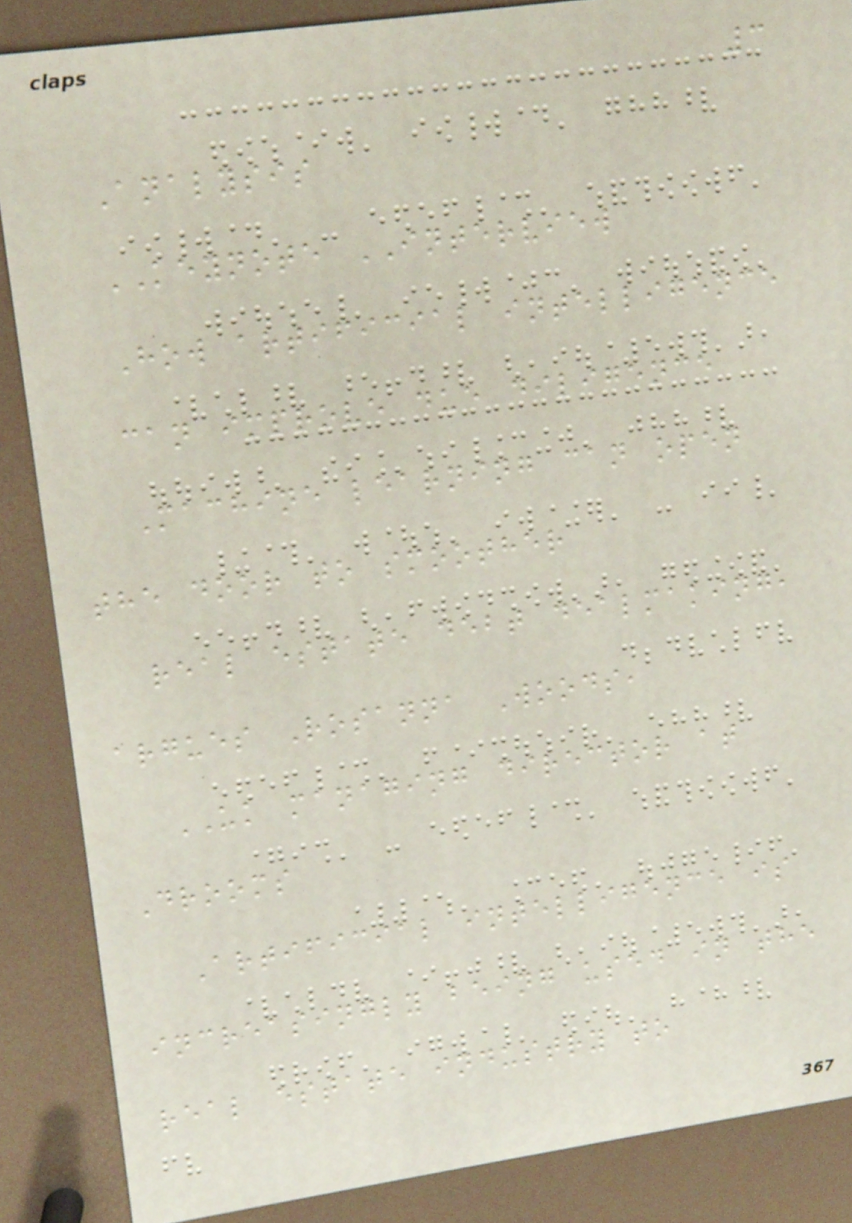3
Analysis
KEYNOTE INTERVIEW
How artificial intelligence
can improve due diligence
Machine learning can open
the door to smoother
real estate debt dealmaking,
argues Rosanna Woods,
UK managing director at
Drooms
Artificial intelligence is
increasingly being used in the
real estate industry to
